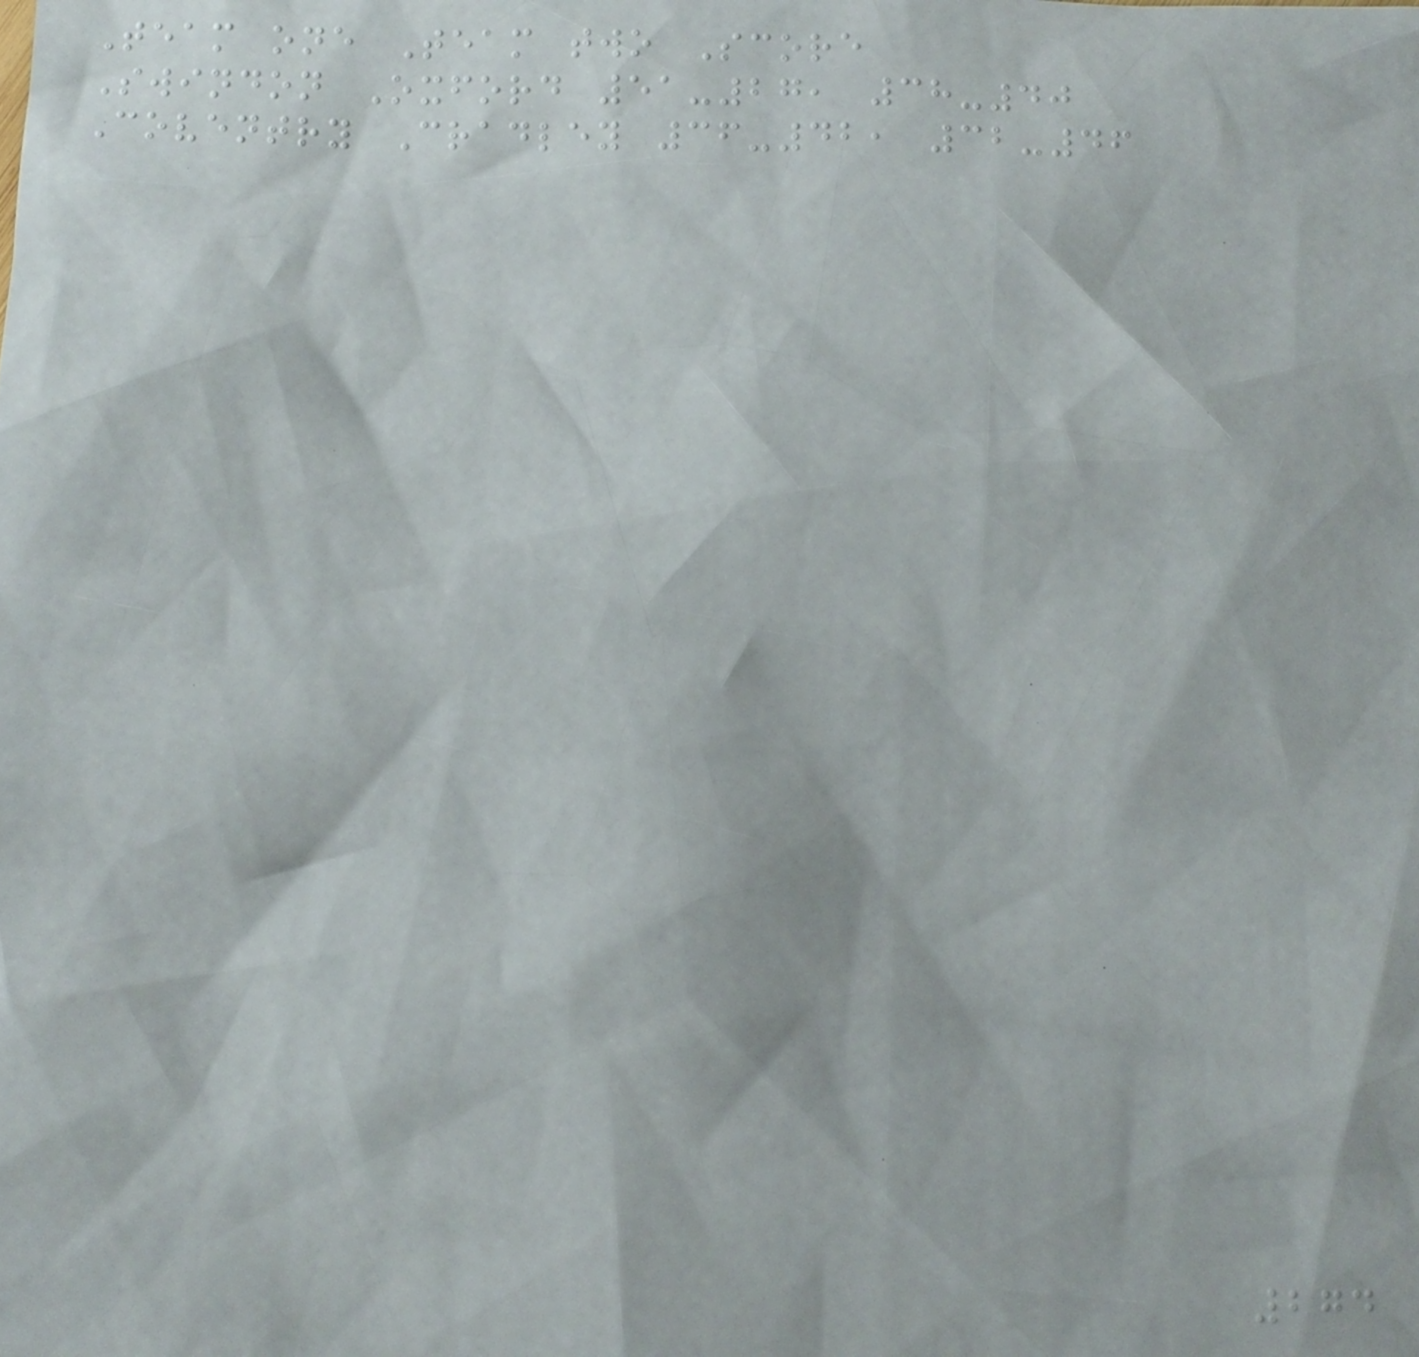Team one Team two Score
Swindon Oxford 51-27, 38-40
Coventry Cradley 36-42, 32-46
274
